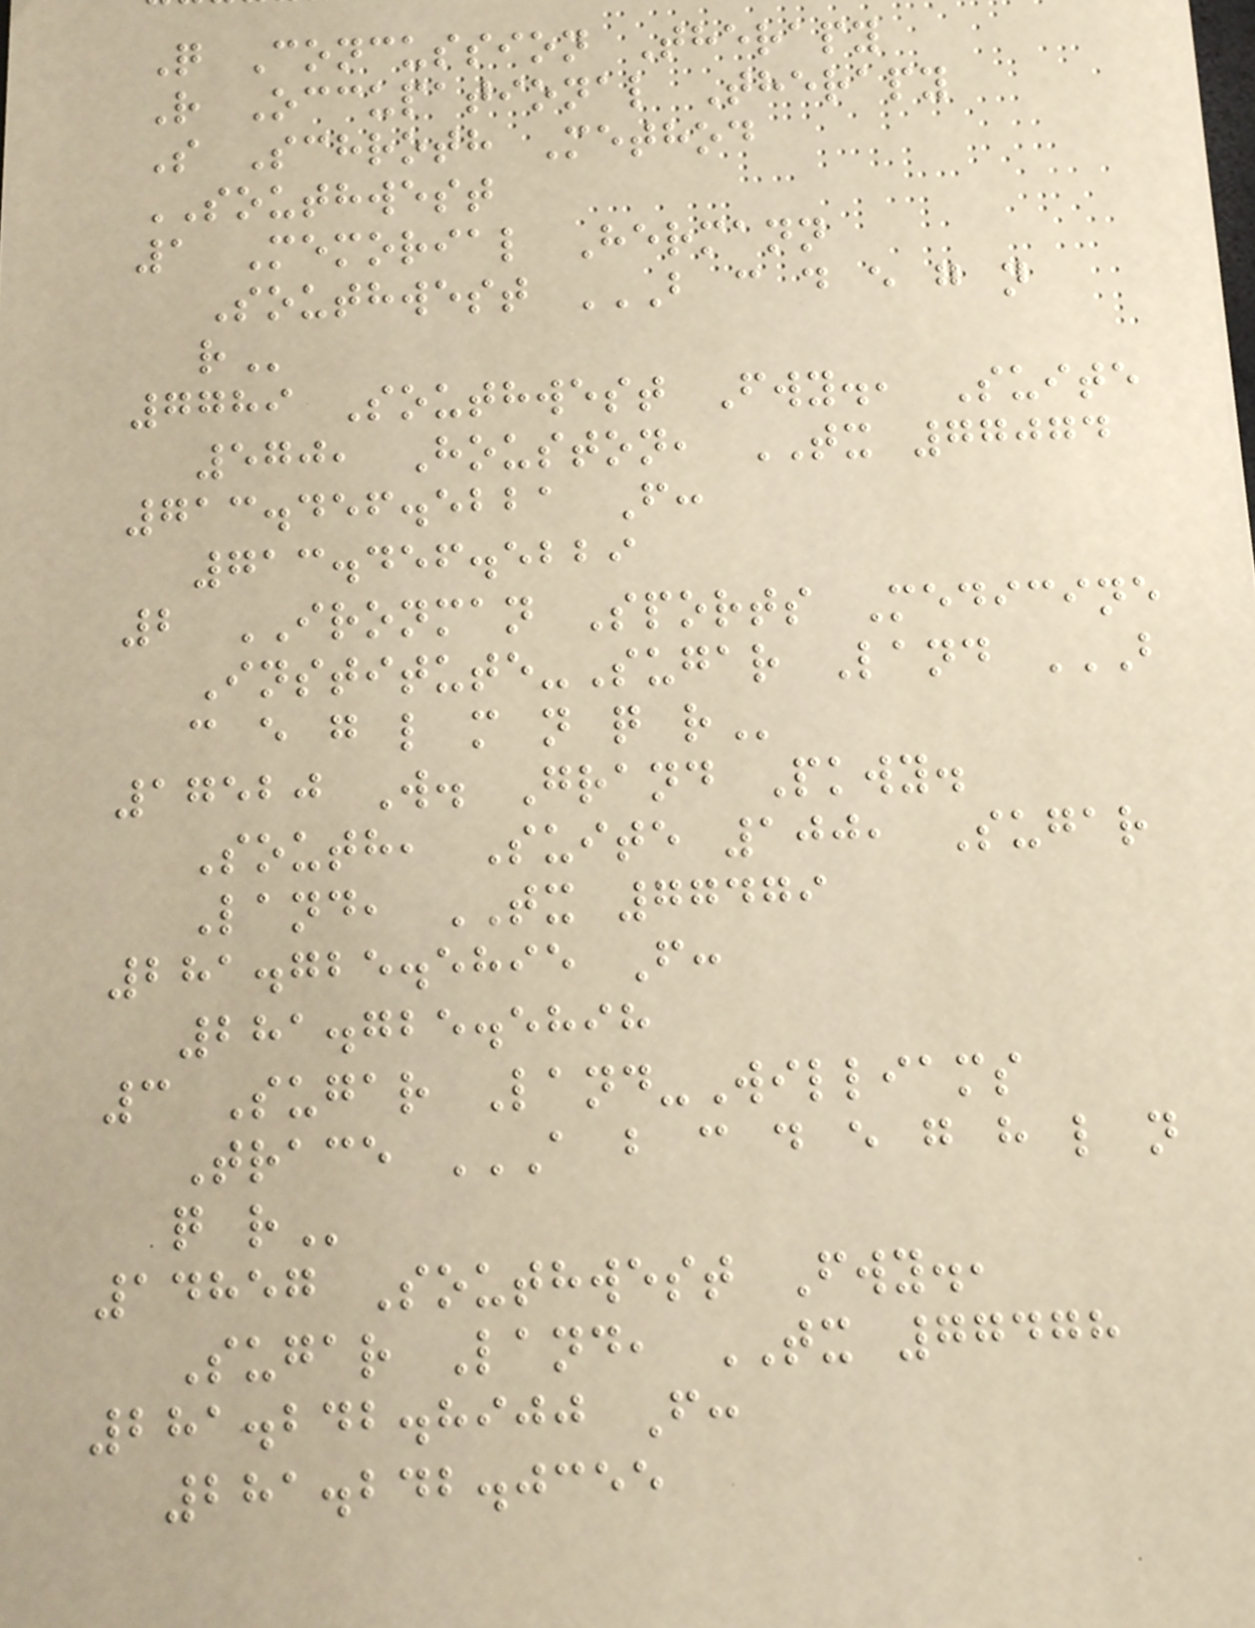Q Concussion Therapy
R Occupational Therapy
S Schroth Method
SOUTHWEST
1 Memorial Hermann
Southwest B C D E G N
R
7789 Southwest Fwy., Suite
570, Houston, TX 77074
713.456.5221 F:
713.456.5229
2 IRONMAN Sports Medicine
Institute-Sugar Land B
C E G L M N Q R
17520 W. Grand Pkwy.
South, Suite 100, Sugar
Land, TX 77479
281.725.5895 F:
281.725.5898
3 Sugar Land-Williams
Trace A B C D E G H L N
Q R
14857 Southwest Fwy.,
Sugar Land, TX 77478
281.242.8900 F:
281.242.0355
